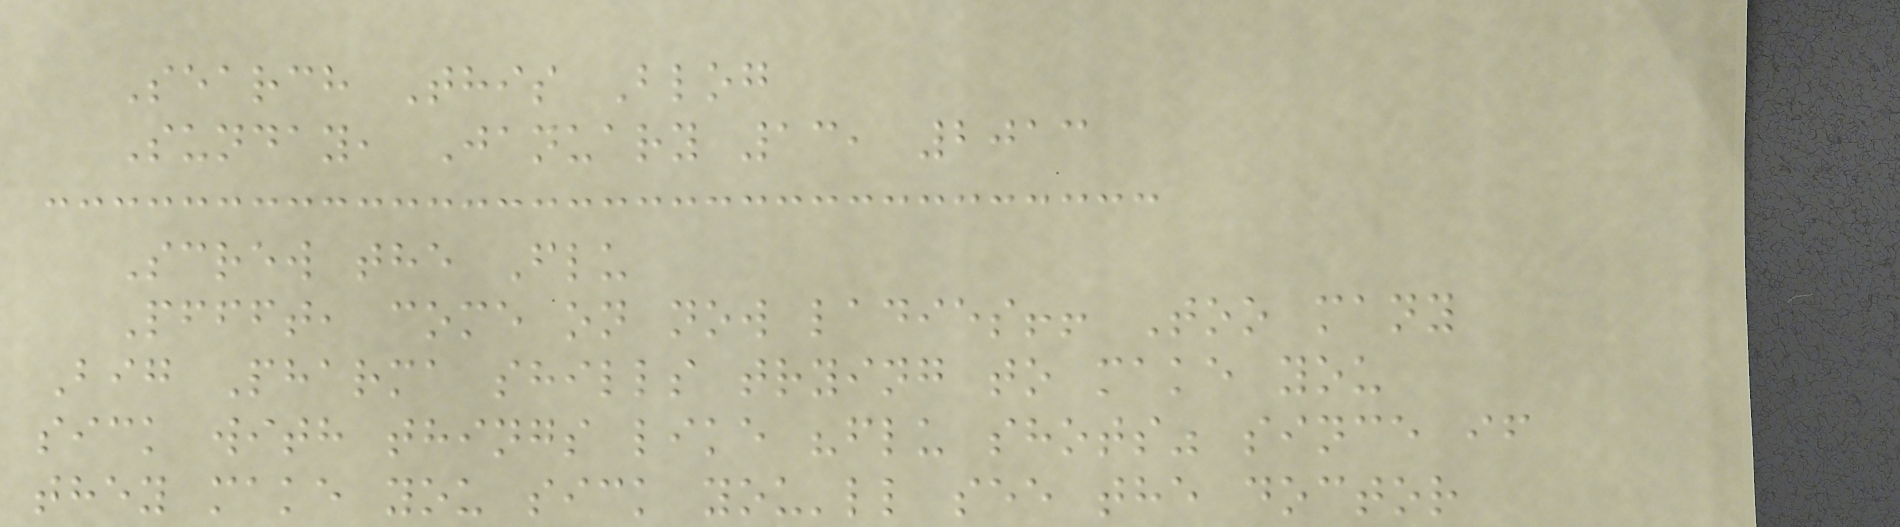Search This Blog
Sunday, January 13, 2013
Screw the Flu
Pffft, come on now ladies!! Too many
Big Pharma shills trying to make you
sick with things like "flu shots" since if
they make you sick you'll see the doctor
